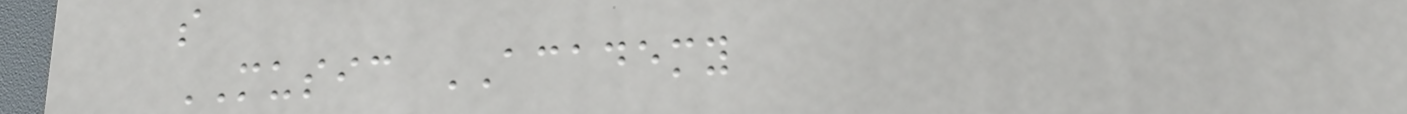s
MUSIC ACADEMY
